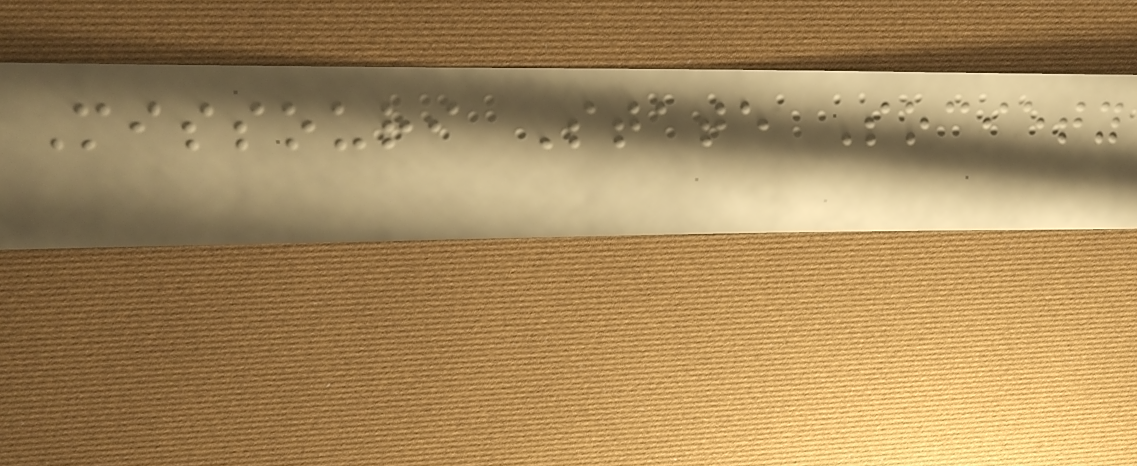Missouri State Society
